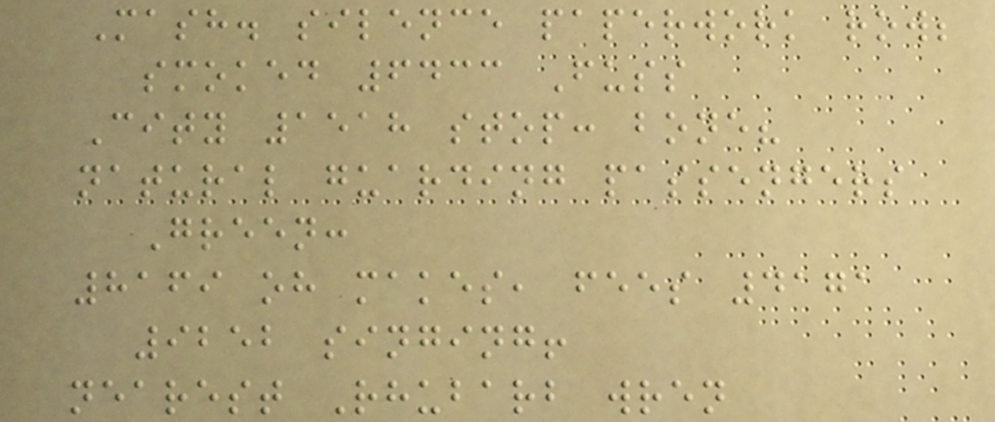Mash. silence paperwork row;
smoked 6433 Fuss
City 1518 stop: bone?
natural guarding passengers
Green:
8169 oh makes, fees 4171
9252 singing!
nearest Rhubarb wren
